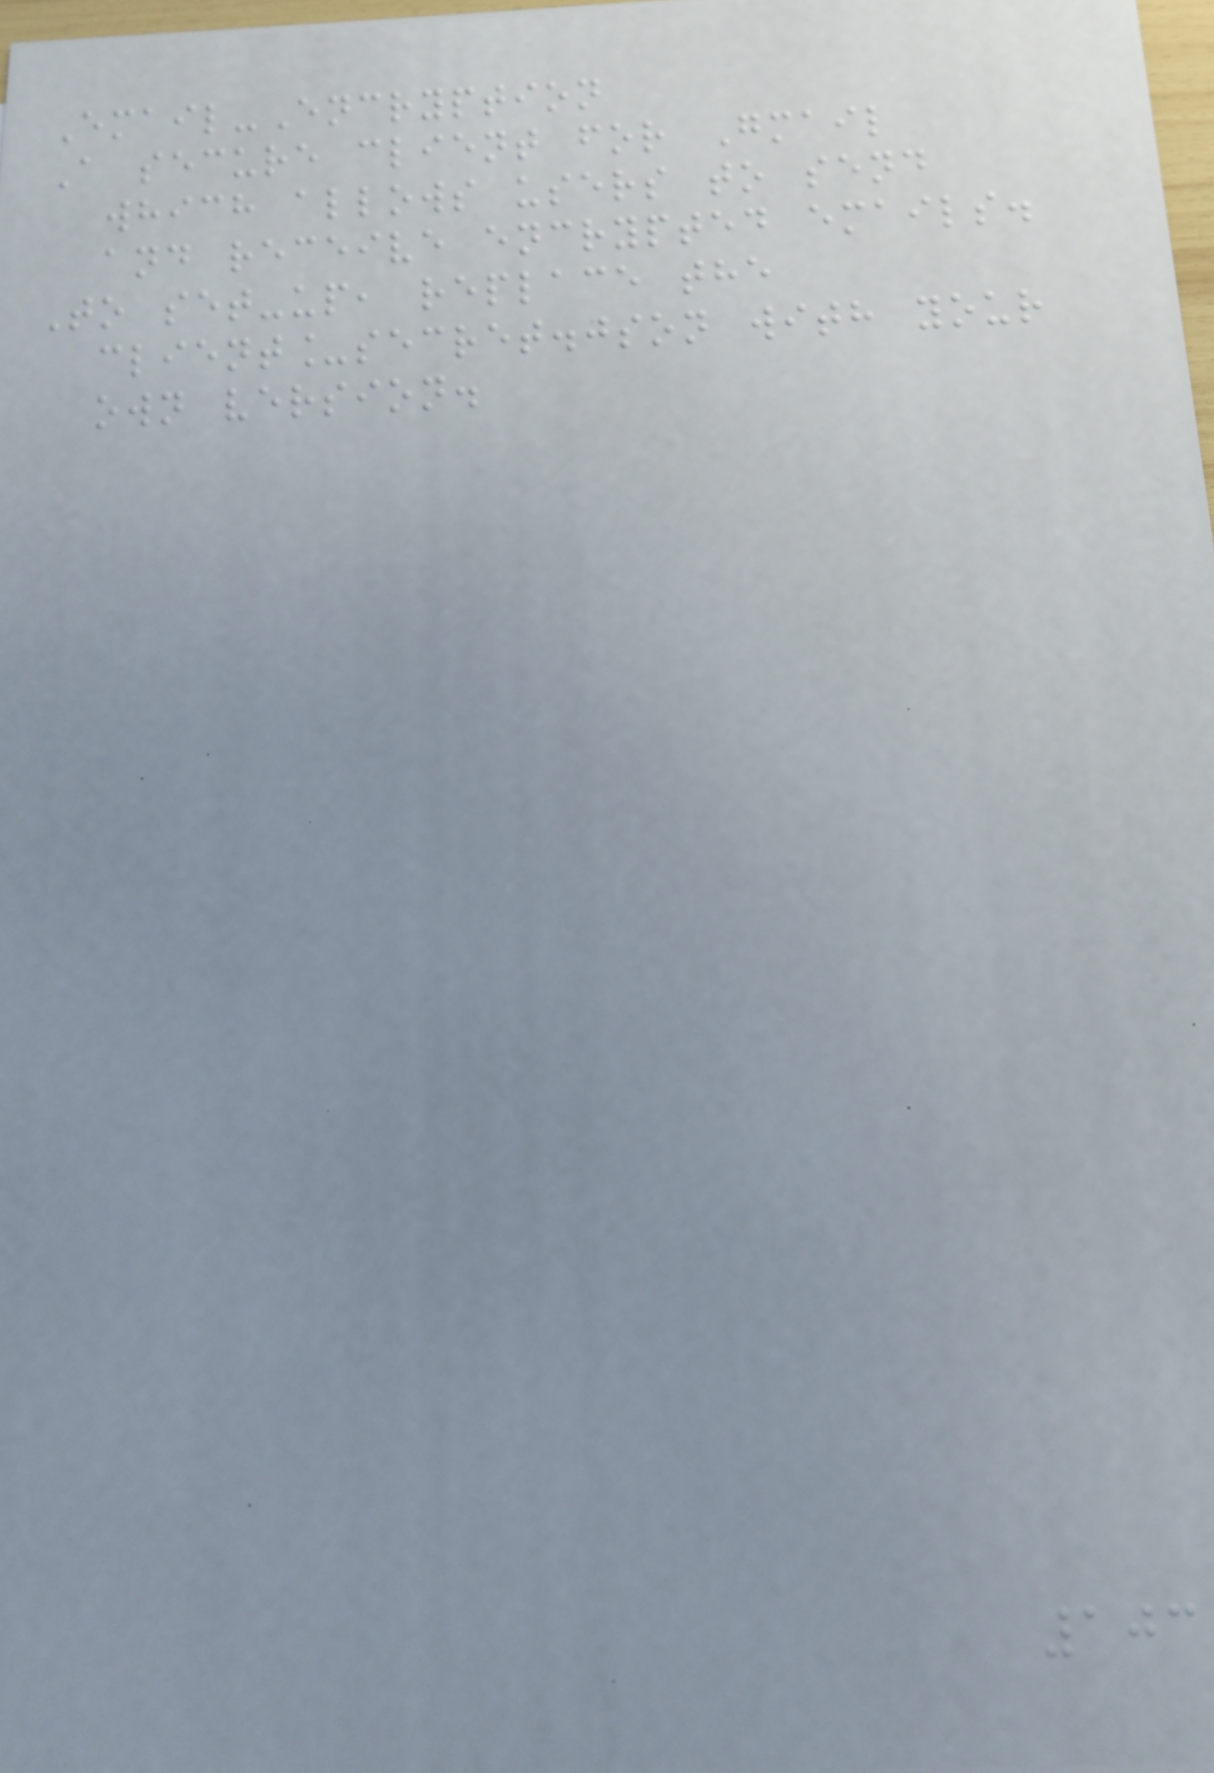Email-Encryption
A secure client for Gmail
which allows users to send
and receive encrypted emails.
To set-up, replace the
client_secret.json with your
own version.
103
